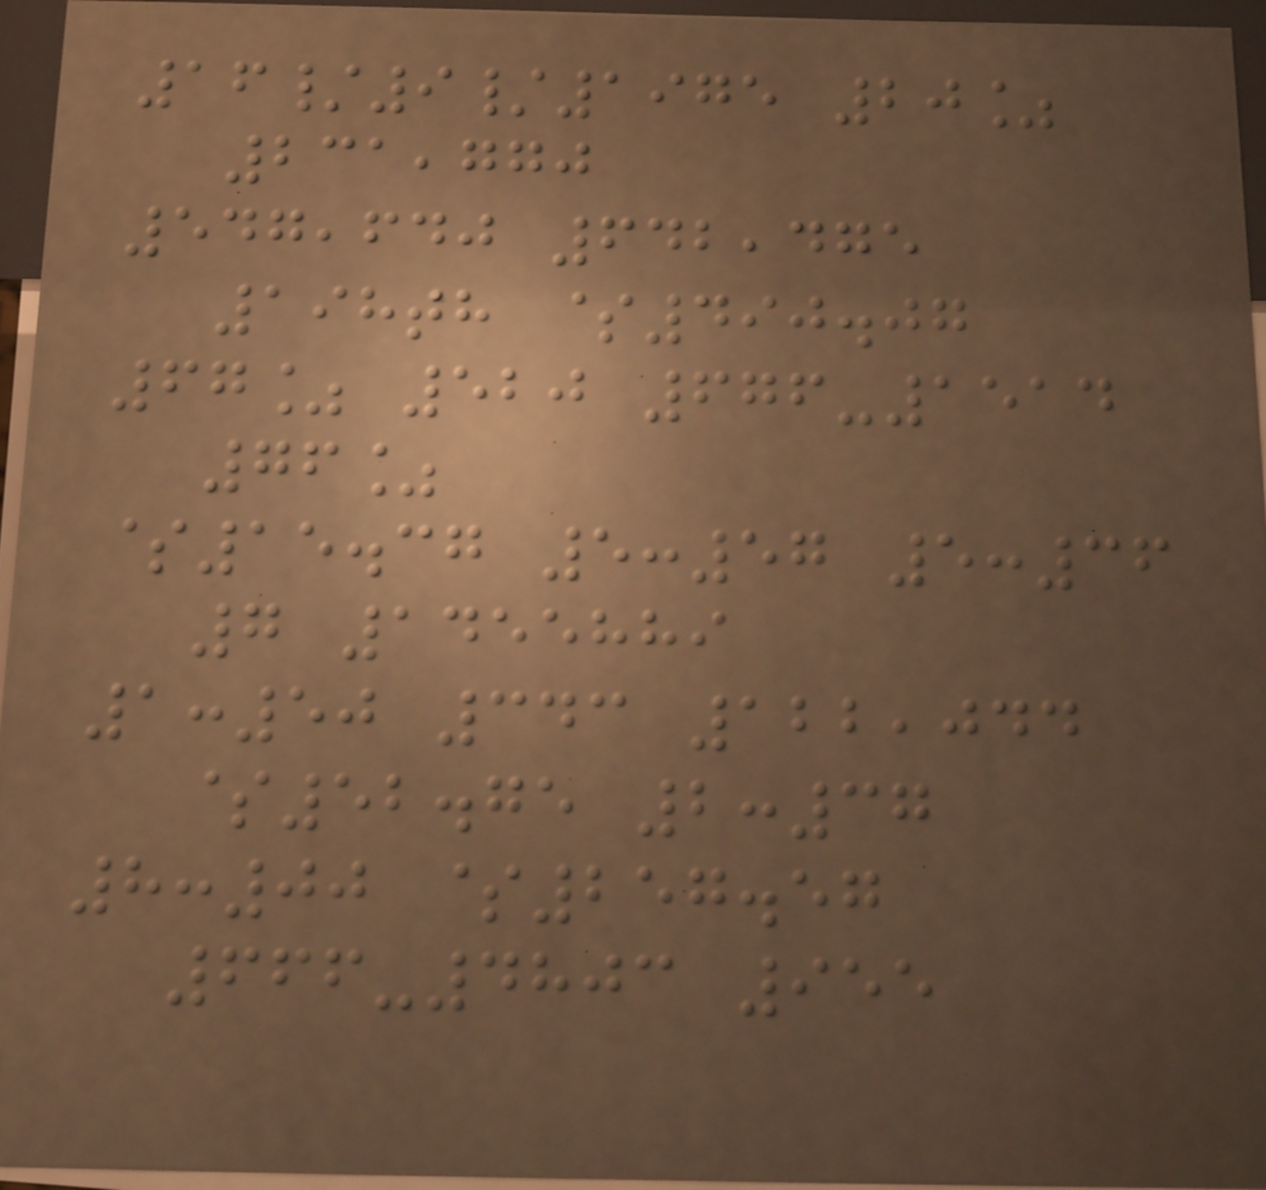16/9/1975 20%
231,770
547,640 642,475
198th $490.07
67% 520 676-1514
76%
$15.37 5:57 5:36
7 1455889
1:50 343 122,044
$52.75 2:37
8:00 $257.57
666-4803 955
